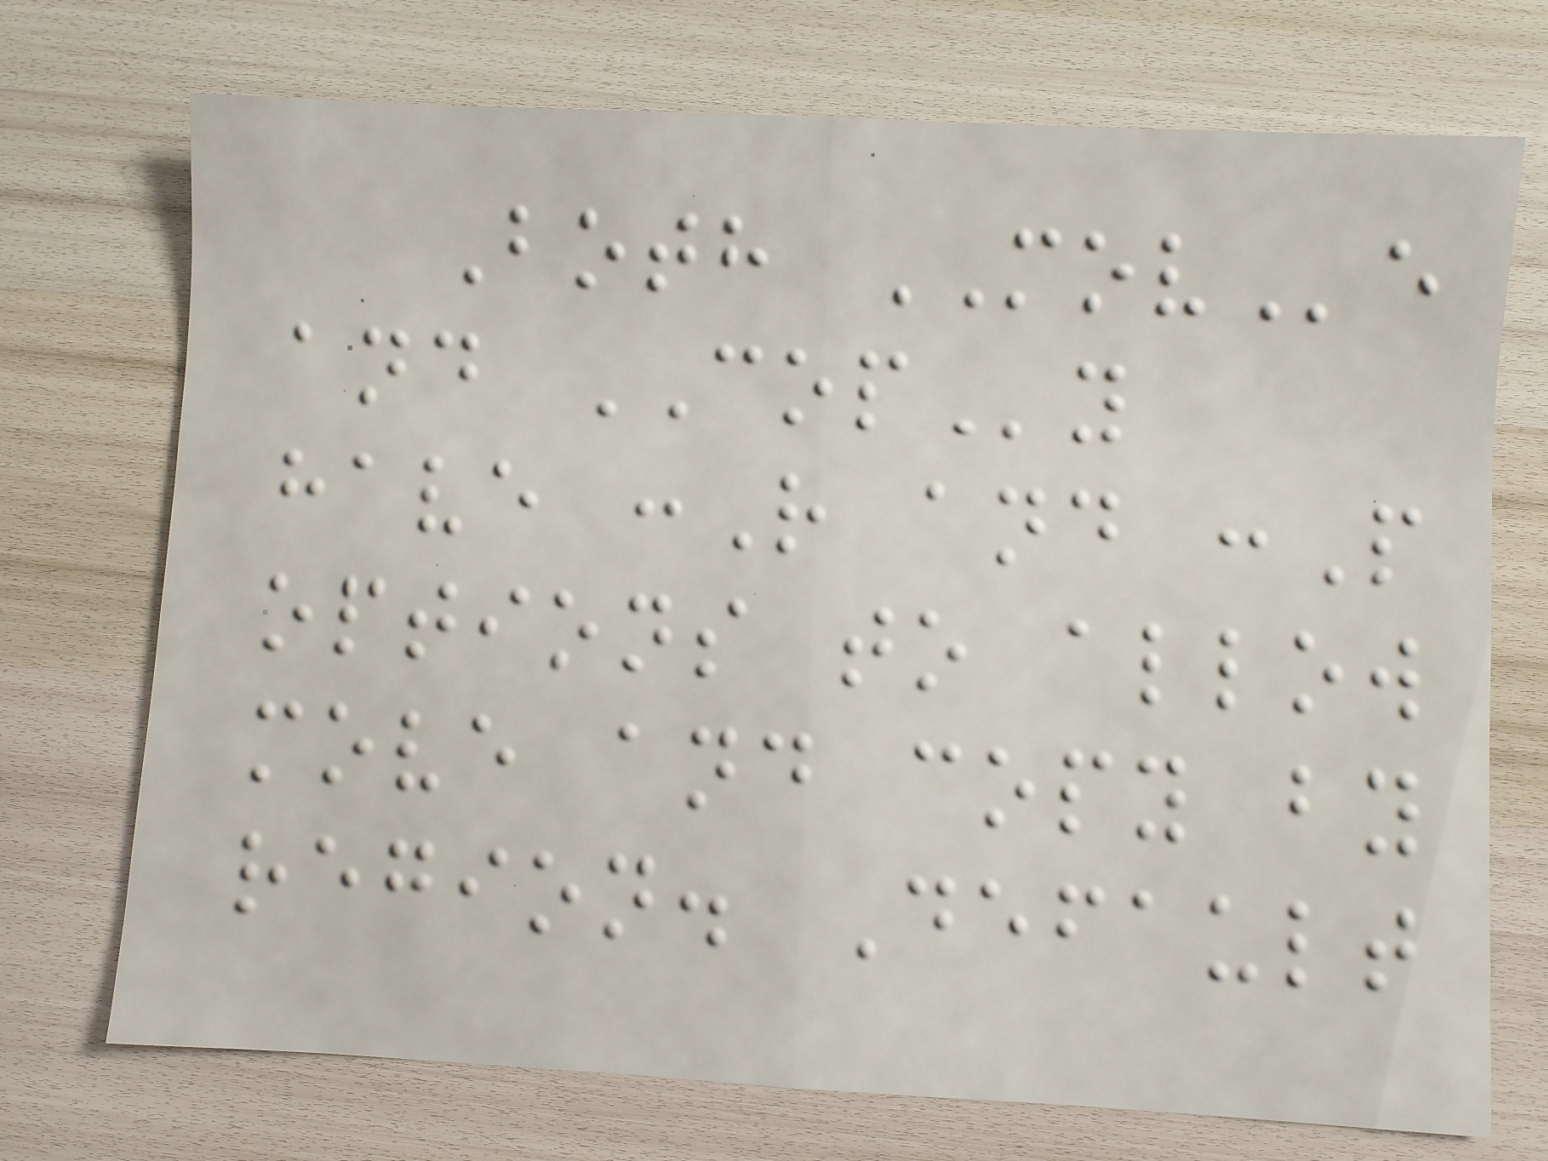Both MOVe
and COPy
have :R and :P
options to allow
move and copy by
region. Default
